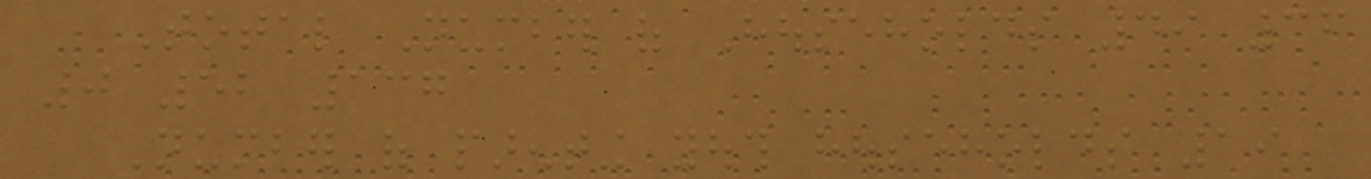Total Number of Households 49 36
0 52 137
Number of parenting youth households 19
